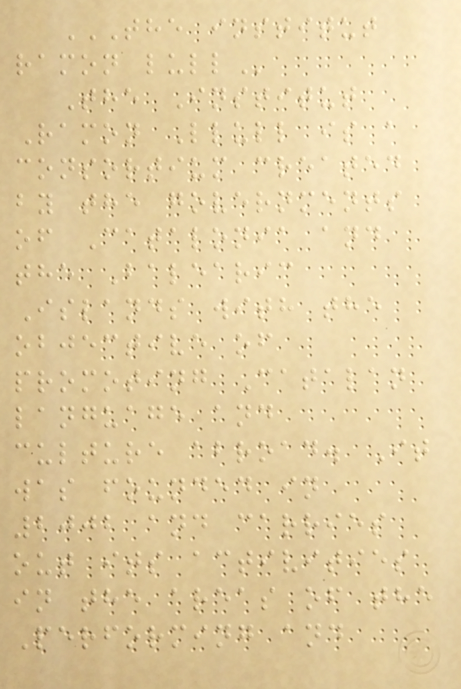THE INSTITUT
RAMON LULL
The Institut
Ramon Llull is a
consortium created
by the governments
of Catalonia and
the Balearic
Islands with the
objective of
promoting Catalan
language and
culture abroad. It
was founded in
2002 and carries
out its activities
in the areas of the
Performing and
